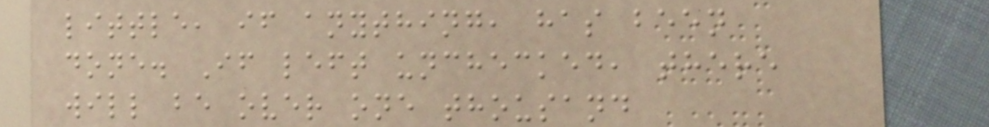little, if anything, has been
done. If left unchecked, there
will be over one thousand
